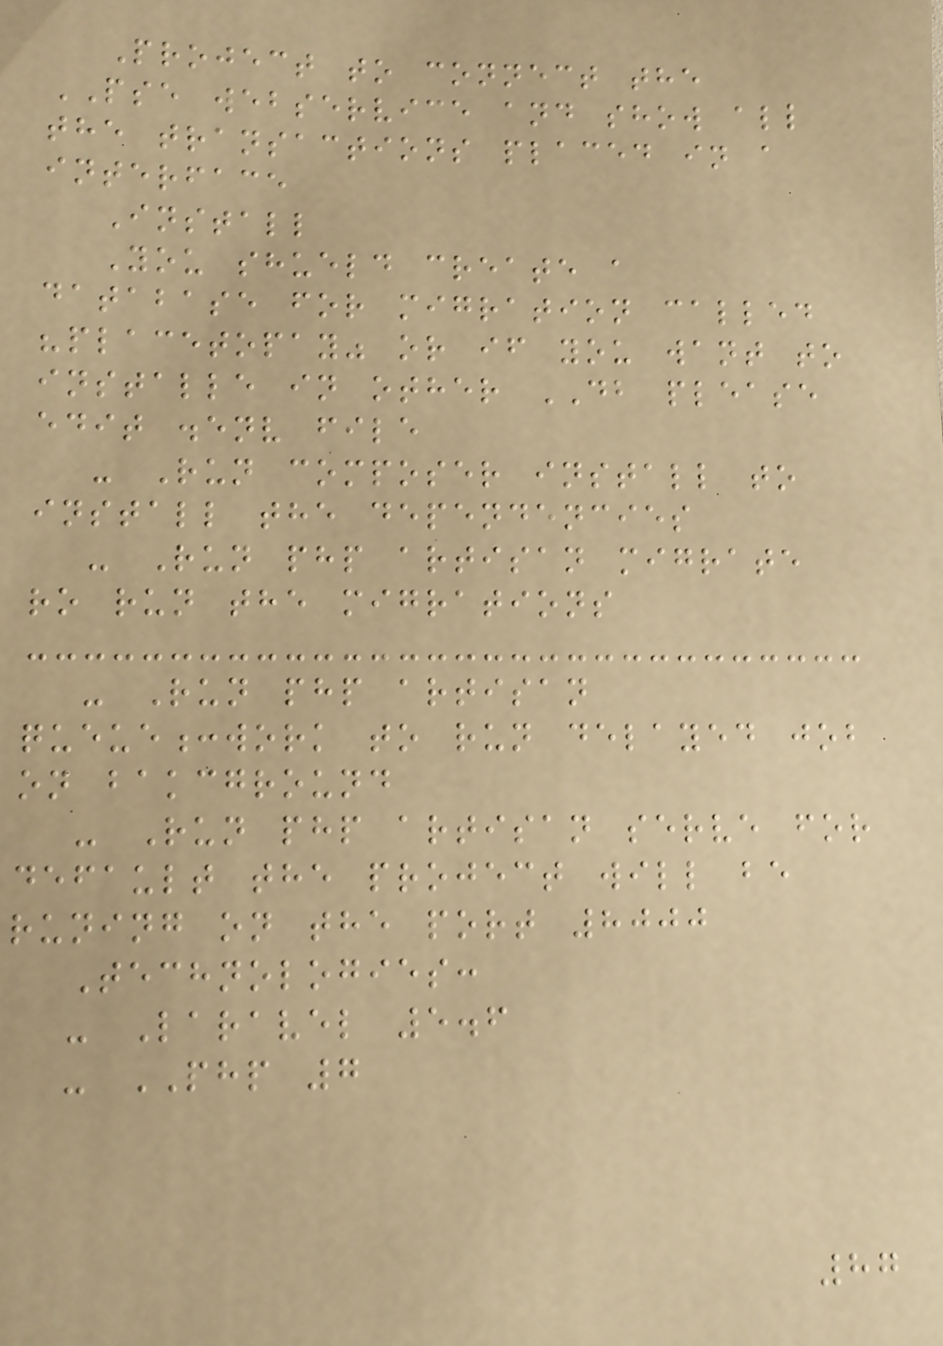Project to connect the
PSE webservice and show all
the transactions placed in a
interface
Install
You shueld create a
database for migration called
"placetopay" or if you want to
installe in other DB please
edit .env file
- Run composer install to
install the dependencies
- Run php artisan migrate
ro run the migrations
- Run php artisan
queue:work to run delayed job
on bakcground
- Run php artisan serve for
default the project will be
runing on the port 8000
Technologies:
- Laravel 5.6
- PHP 7
87
